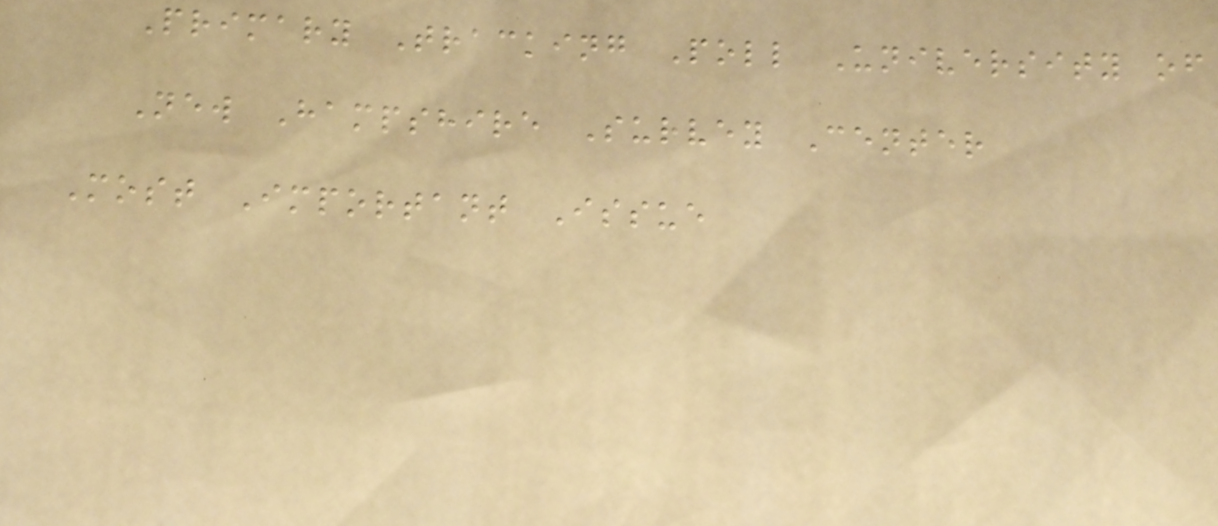Primary Tracking Poll University of
New Hampshire Survey Center
Most Important Issue
